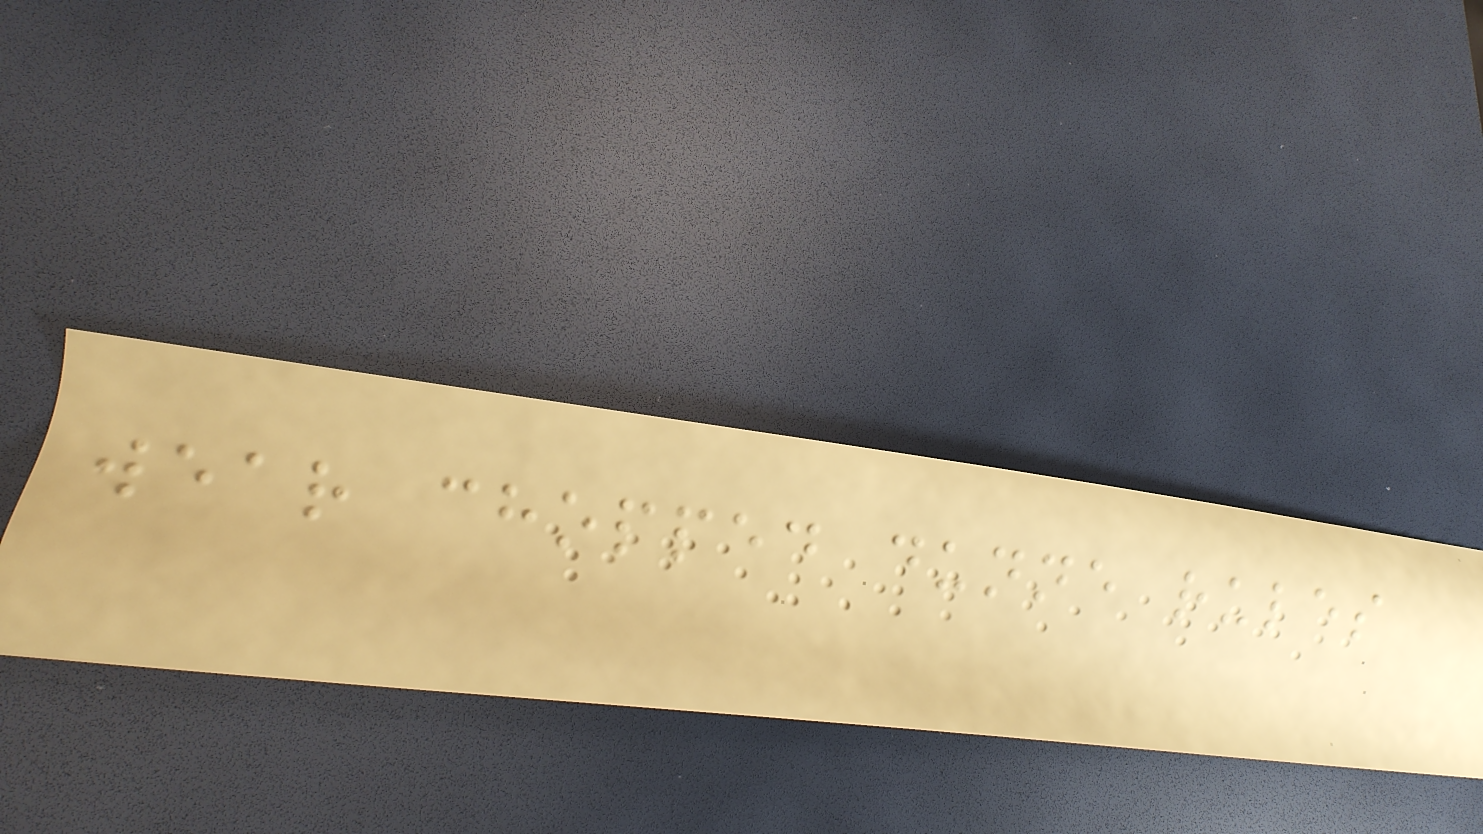wear chopped dunne rules
